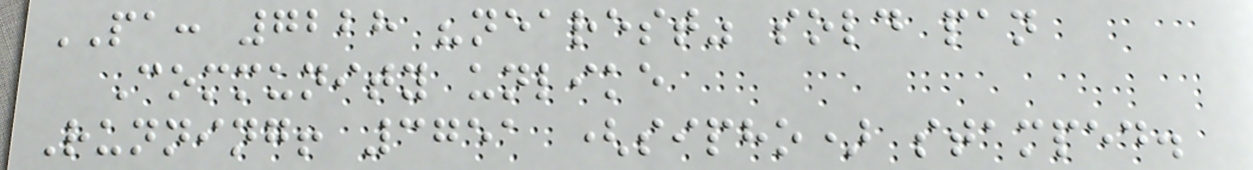PA: 7228 "nearest" sold pan
Community unlike
Running! 3751 (sipho) stamped.
